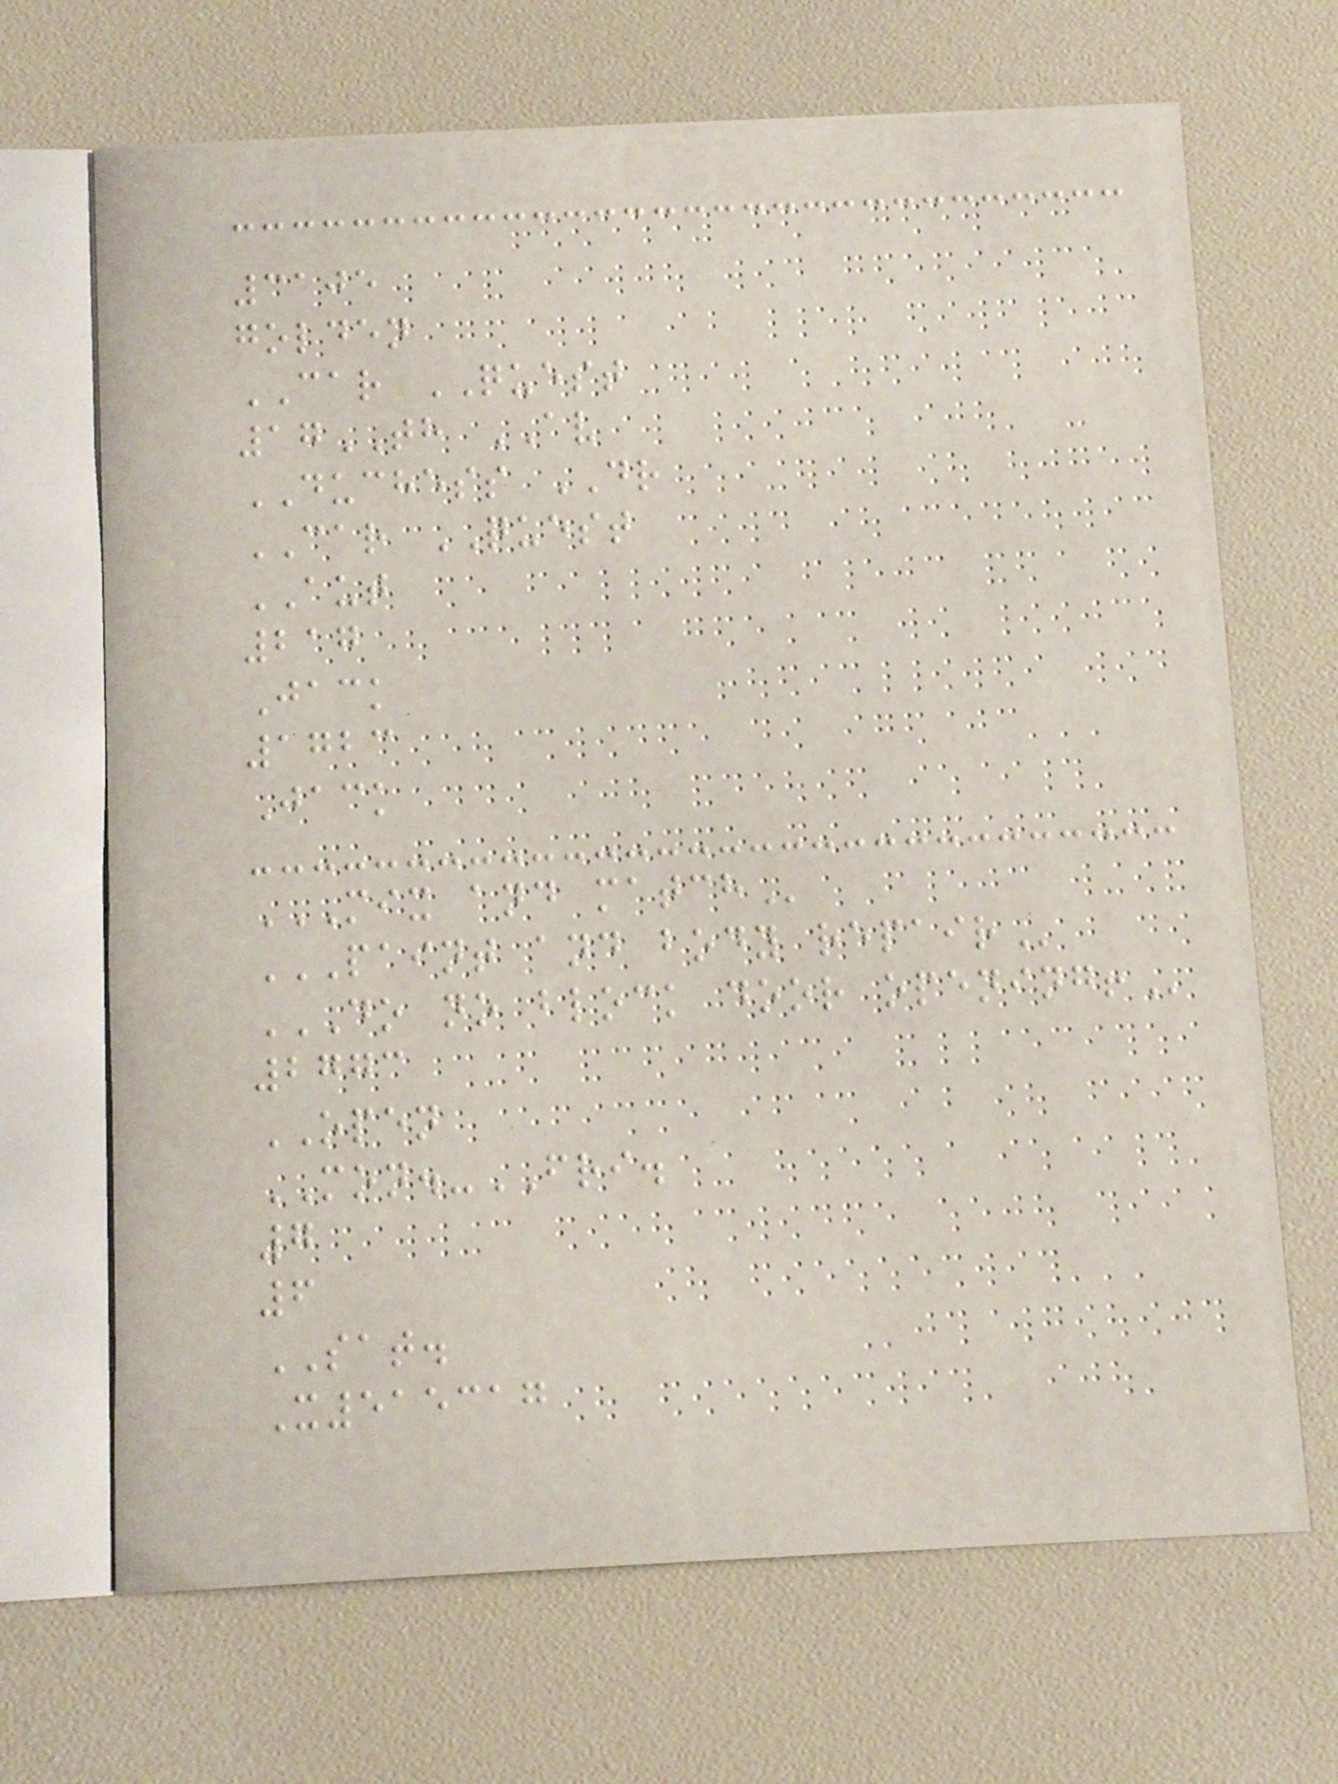3105
golden
CAR QUEST
17TH AV
DUCHESS DR
CAR QUEST
AUT
217
Jack
1723
Jack
MIX AND MATCH
PAINT AND BODY REPAIR
DO NO BLOCK DOOR OPENING!
2773
OPEN
MON.-FRI.
7
6
SAT.
X515317
